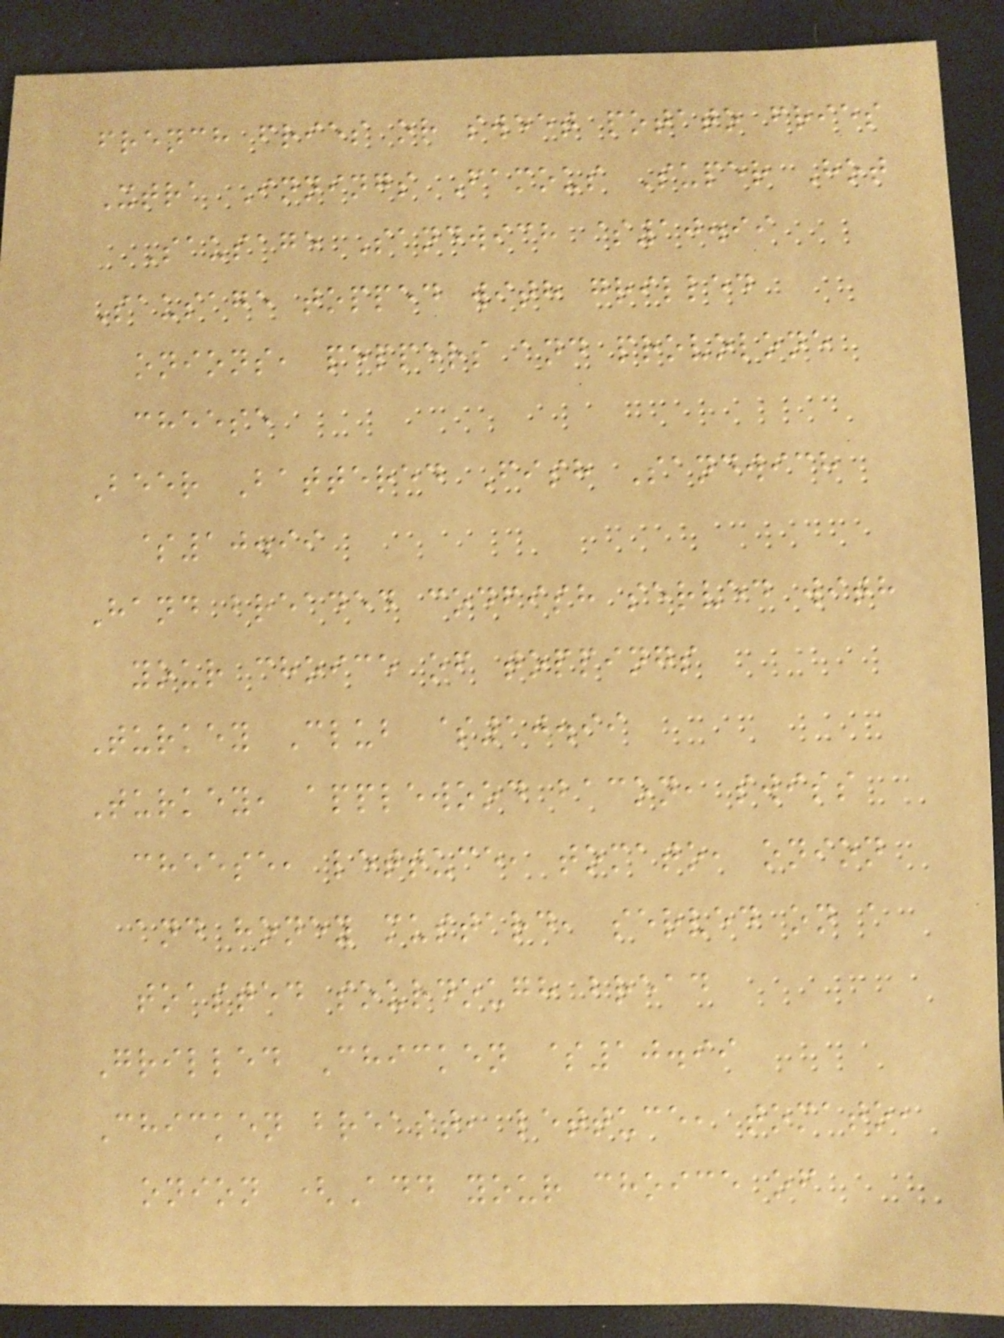french fries or sweet potato fries
Xtra Innings Famous Super Hot
Sausage Sandwich $10.99
Sausage topped with grilled
onions, peppers and provolone
cheese
Beer Battered Fish Sandwich
$10.99
Hand breaded codfish served with
your choice of toppings
Turkey Club $10.99
Turkey, applewood bacon, swiss
cheese, lettuce, tomato, onion
and honey mustard, served on a
toasted sourdough bread
Grilled Chicken $10.99
Chicken breast, lettuce, tomato,
onion (Add your choice of
